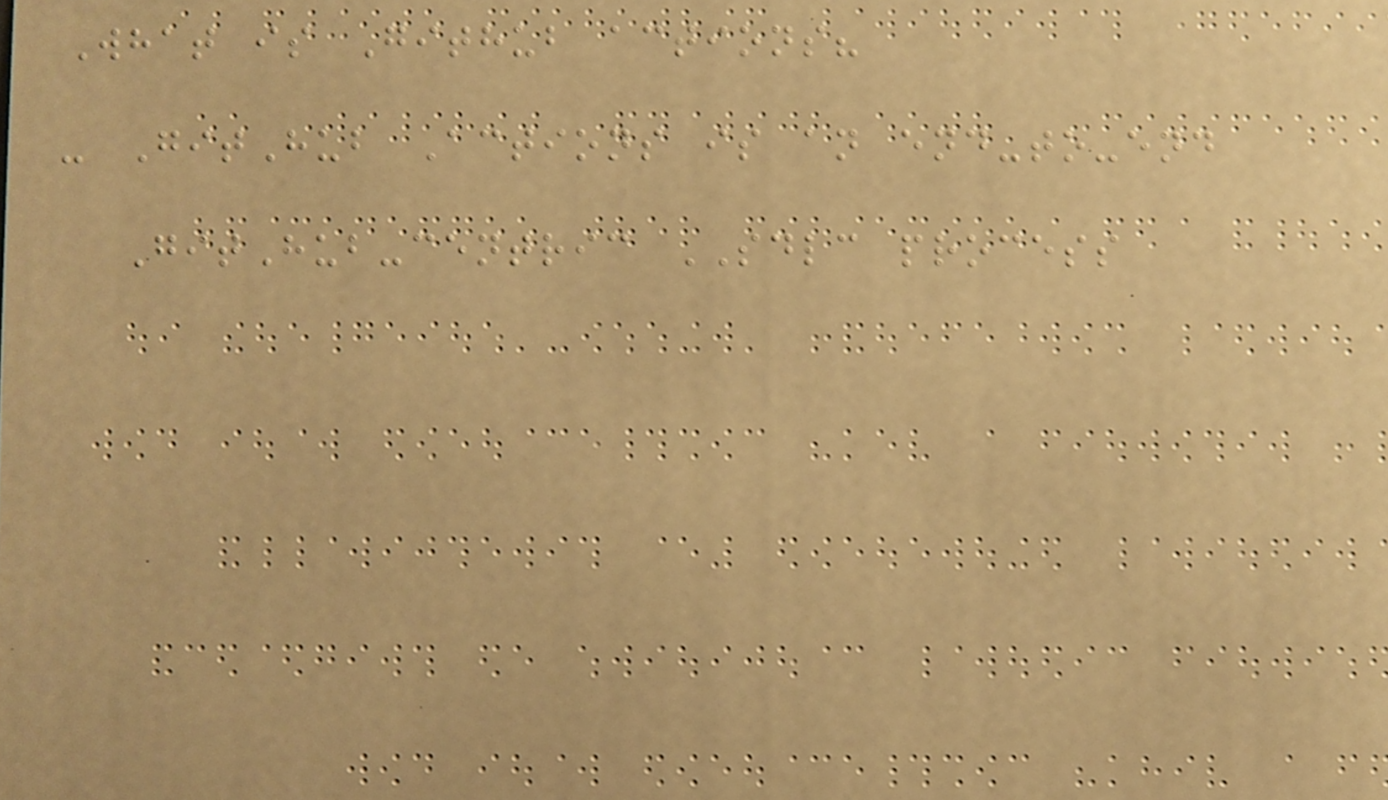What is Github actions?
- GitHub Actions is an end-to-end
GitHub-centric SDLC process
